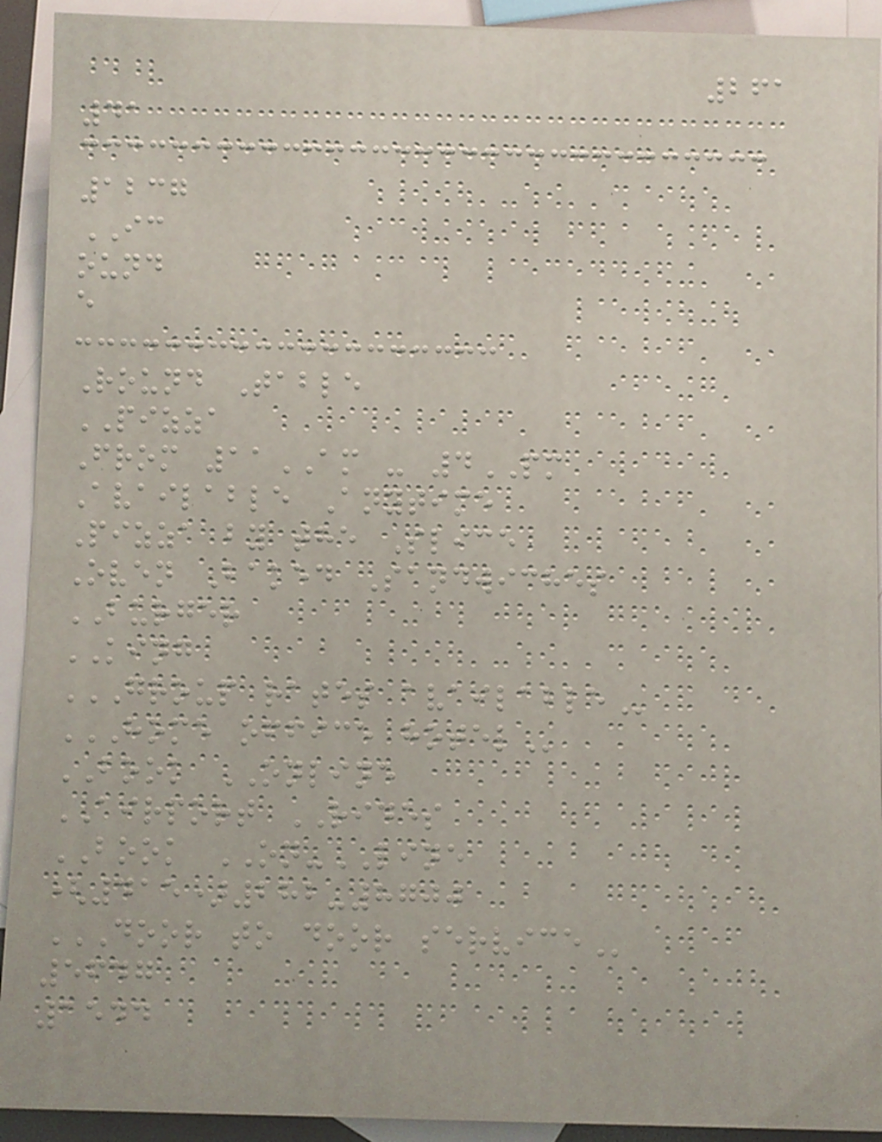261
41
1237
IC
ound
e
Round Table
PIZZA
From 11AM - 4PM
Available Anytime
Pizza by the Slice
Oven Baked Sandwiches
BURGER
KING
GROUP RATES AVAILABLE
HOME OFFICE HOTEL
BOOK ONLINE
AIRPORT RIDES
BOOK ON-LINE
(415)282-8700
DOOR TO DOOR SERVICE
5647
1544
